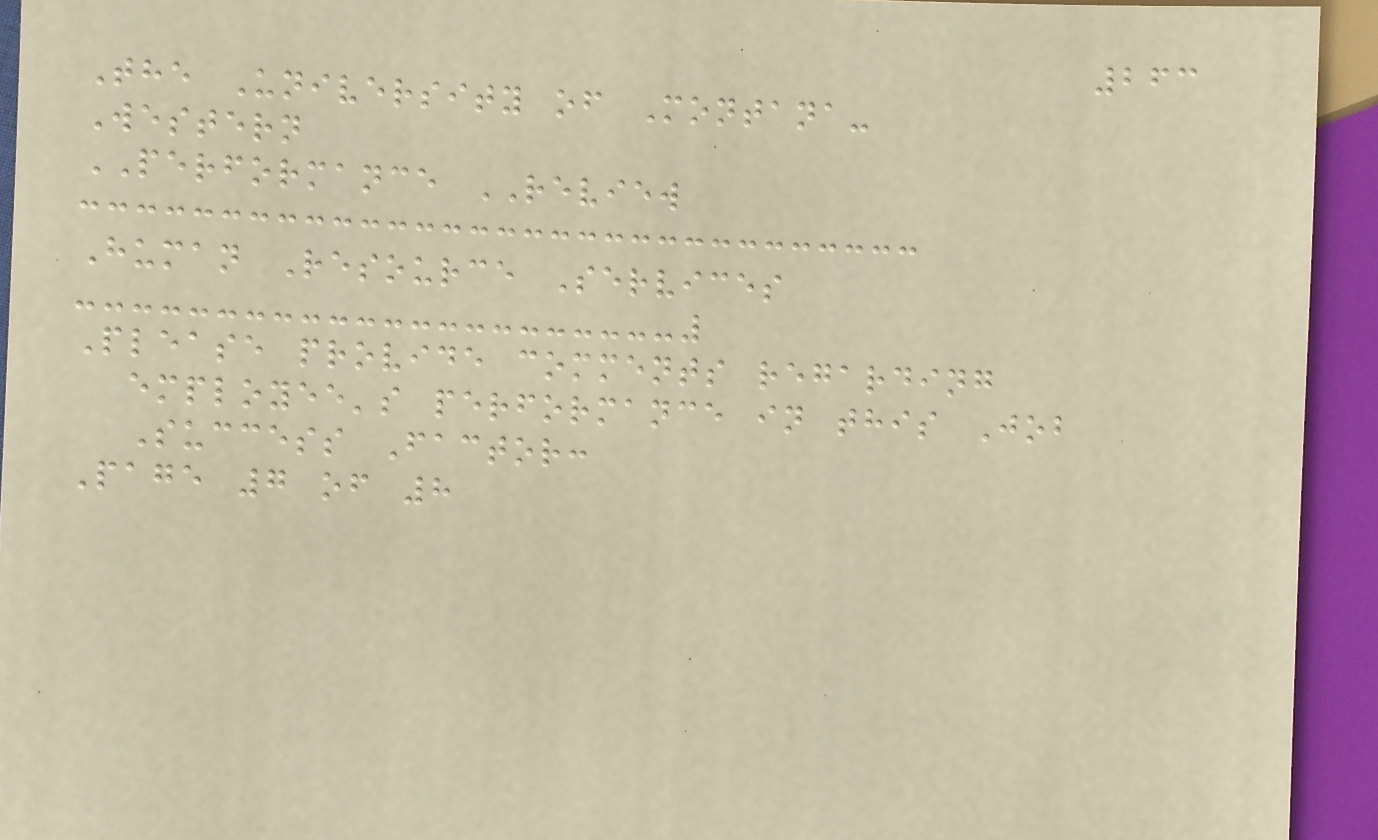263
The University of Montana-
Western
PERFORMANCE REVIEW
Human Resource Services
Please provide comments regarding
employee's performance in this Job
Success Factor:
Page 7 of 8
